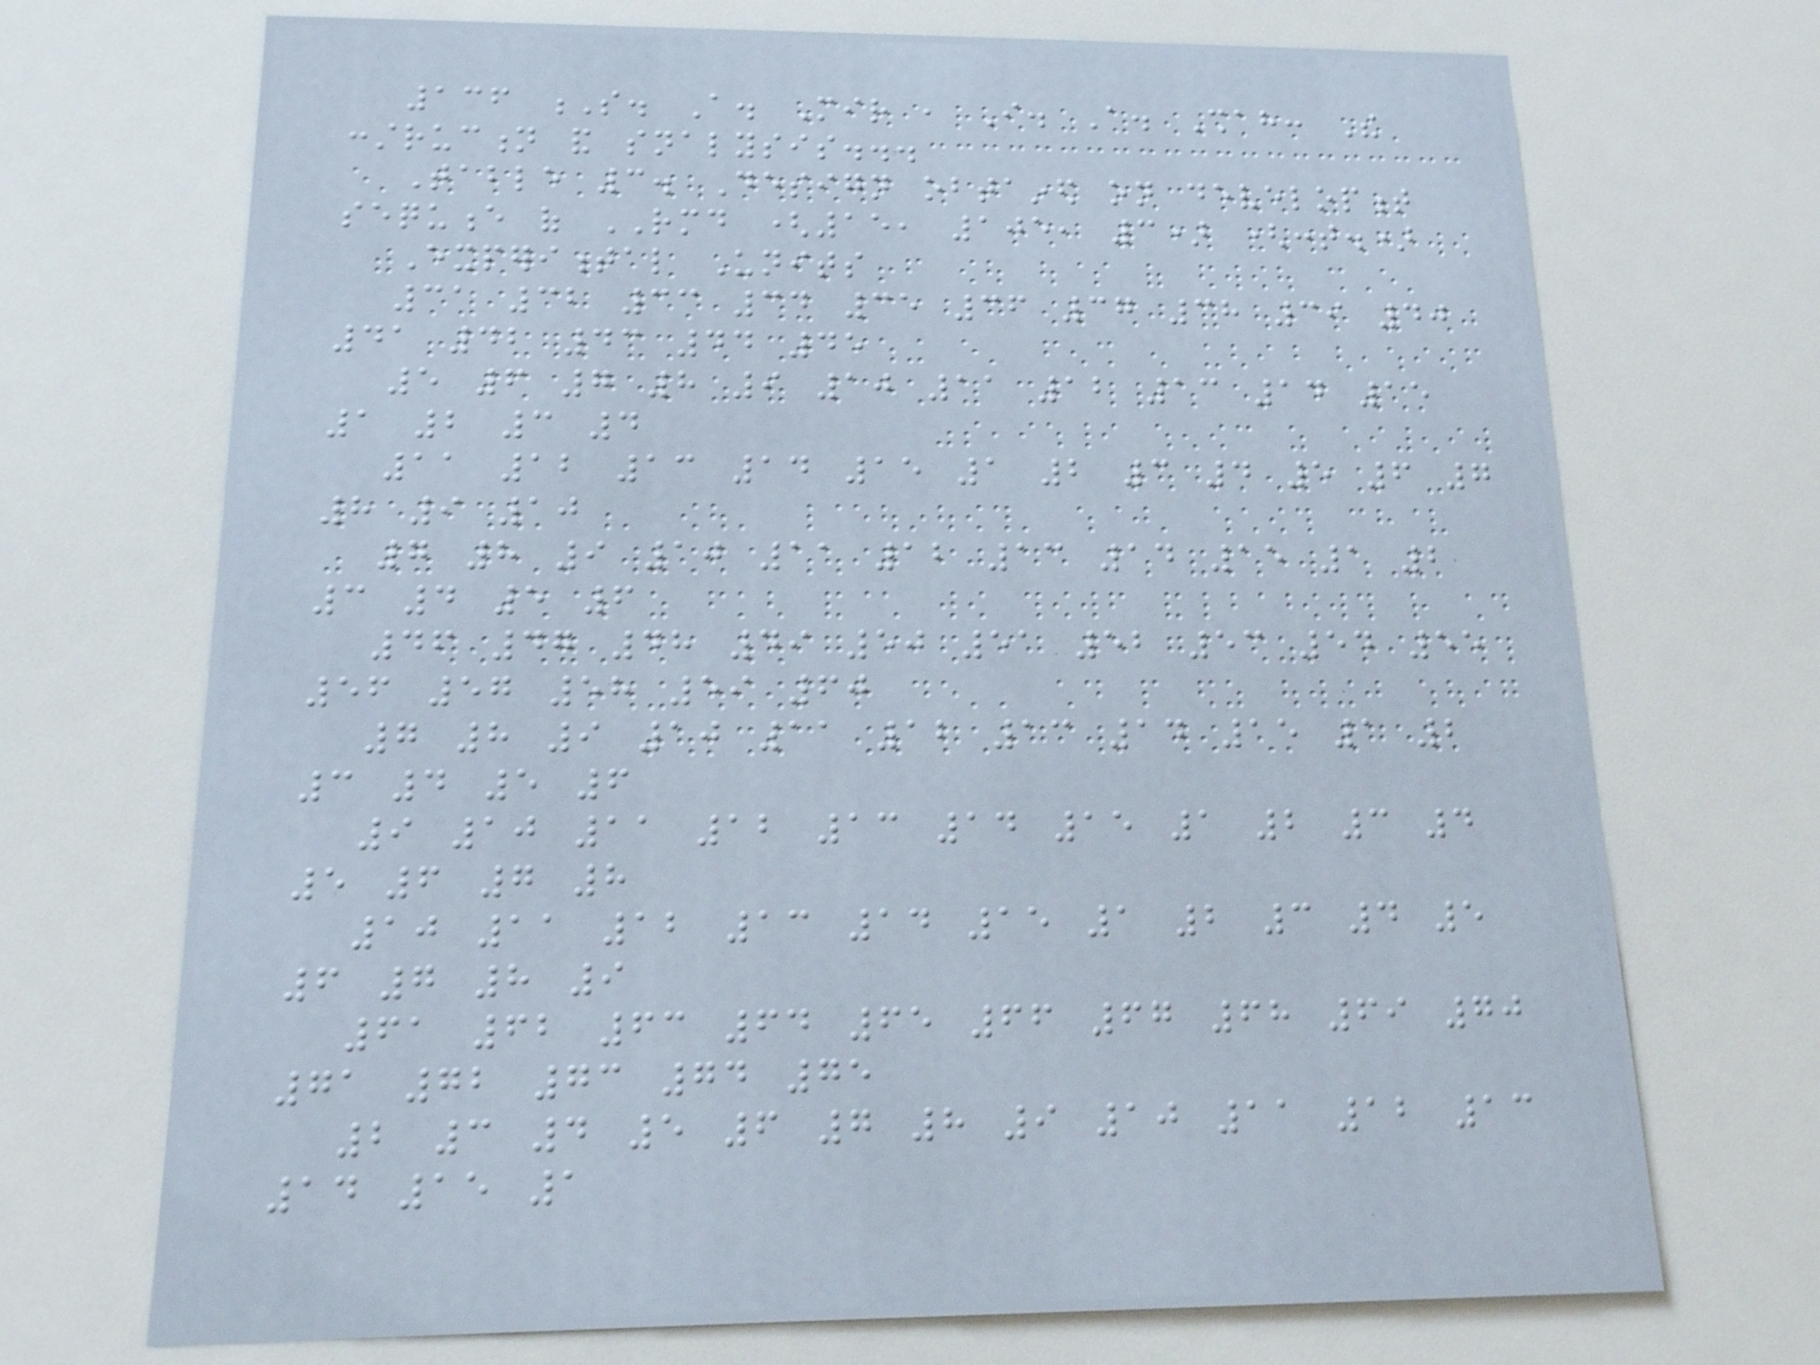136 S. A. Mir , I. A. Shah: The
construction and snalysis...
Table 3. Design obtained on development
sequence of RMD (15, 105, 3) (cont.)
Experimental Units
31 32 33 34 35 36 37 38 39 40
41 42 43 44 45
5 6 7 8 9 10 11 12 13 14 15
1 2 3 4
11 12 13 14 15 1 2 3 4 5 6 7
8 9 10
7 8 9 10 11 12 13 14 15 1 2
3 4 5 6
46 47 48 49 50 51 52 53 54 55
56 57 58 59 60
7 8 9 10 11 12 13 14 15 1 2
3 4 5 6
9 10 11 12 13 14 15 1 2 3 4
5 6 7 8
10 11 12 13 14 15 1 2 3 4 5
6 7 8 9
61 62 63 64 65 66 67 68 69 70
71 72 73 74 75
2 3 4 5 6 7 8 9 10 11 12 13
14 15 1
